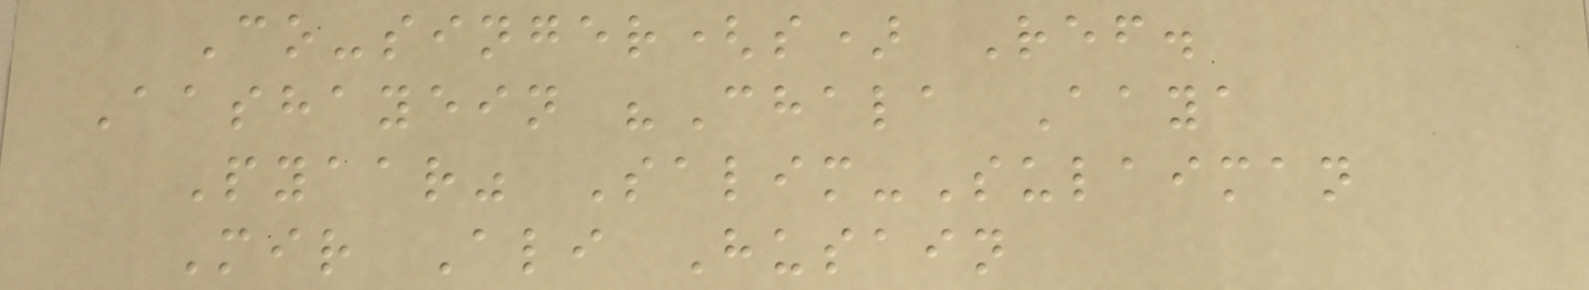Co-singer(s) Ref.
Aashayein "Chala Aaya
Pyaar" Salim-Sulaiman
Mir Ali Husain
